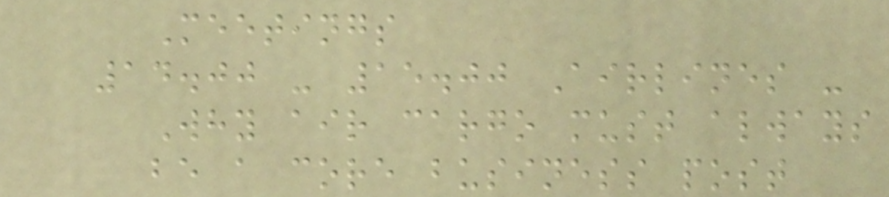Meetings
14.00 - 15.00 Airlines -
Why air cargo must always
be a core business post
